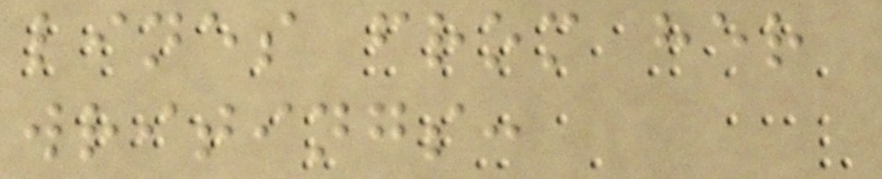lines from her
writings:
